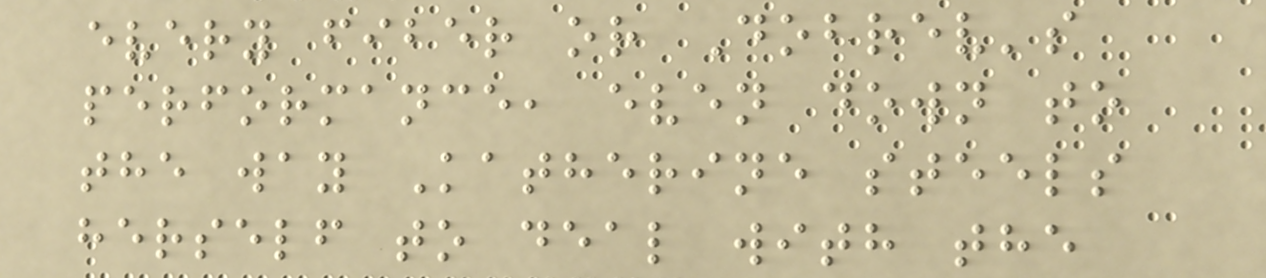every fiber or Dobrev's
performance, even down to
the way Katherine steels
herself to deal with the
